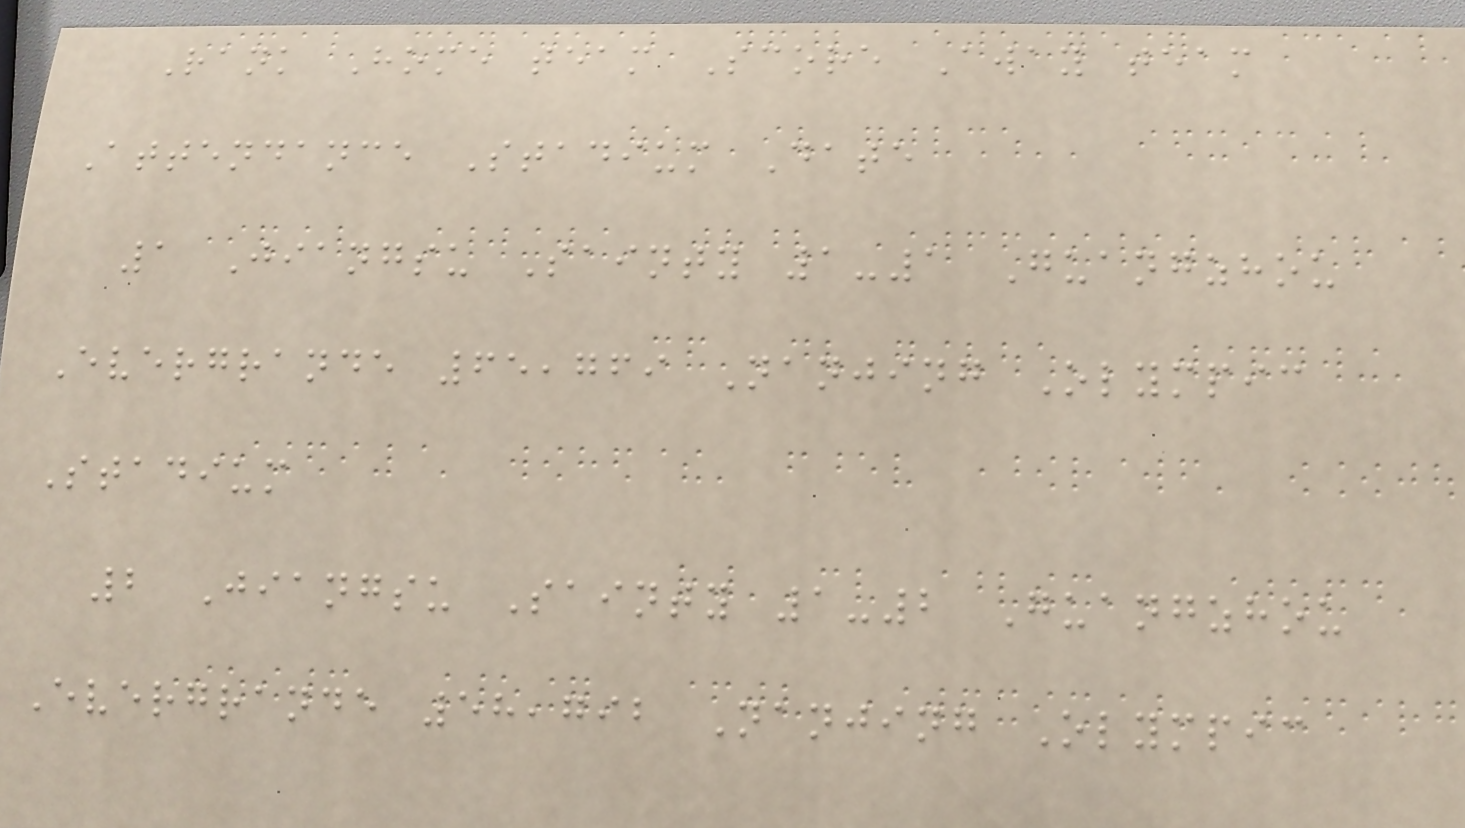Rank Home team Score Away team
Attendance Stadium Date
1 Jiangsu Sainty 1-1 Guangzhou
Evergrande 65,769 Nanjing Olympic
Stadium
2 Jiangsu Sainty 1-2 Guangzhou
Evergrande 58,792 Nanjing Olympic
